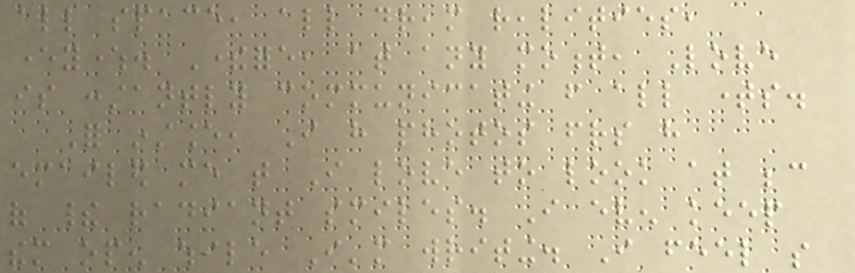all space, all dream realities,
everywhere. Therefore, at any moment, Love
is constantly communicating from all times.
For instance, I have photos friends have
emailed me that I love to look at because
of their radiant smiles. I even keep
them open while I'm writing. I feel so
